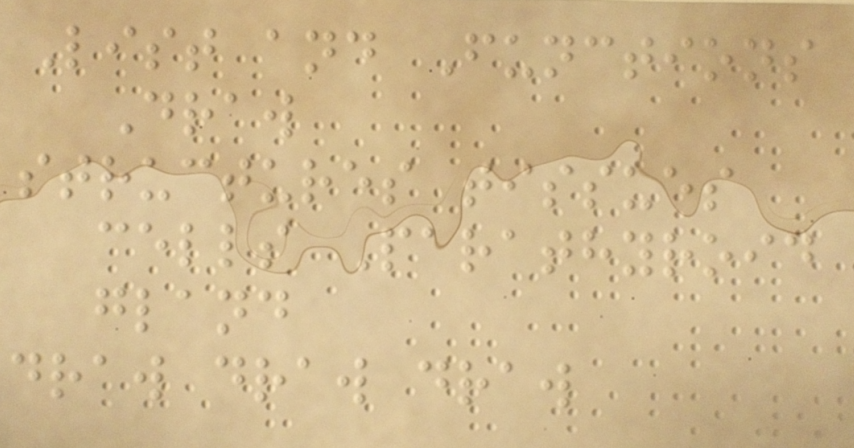List and Functions
Draw
structures tissues
cells Parathyroid
gland
draw draw draw
